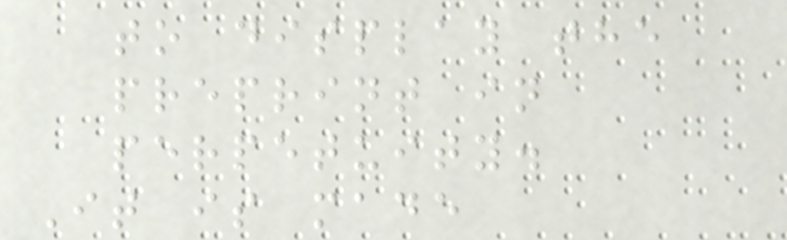to display the
preprint in
perpetuity.
It is made
